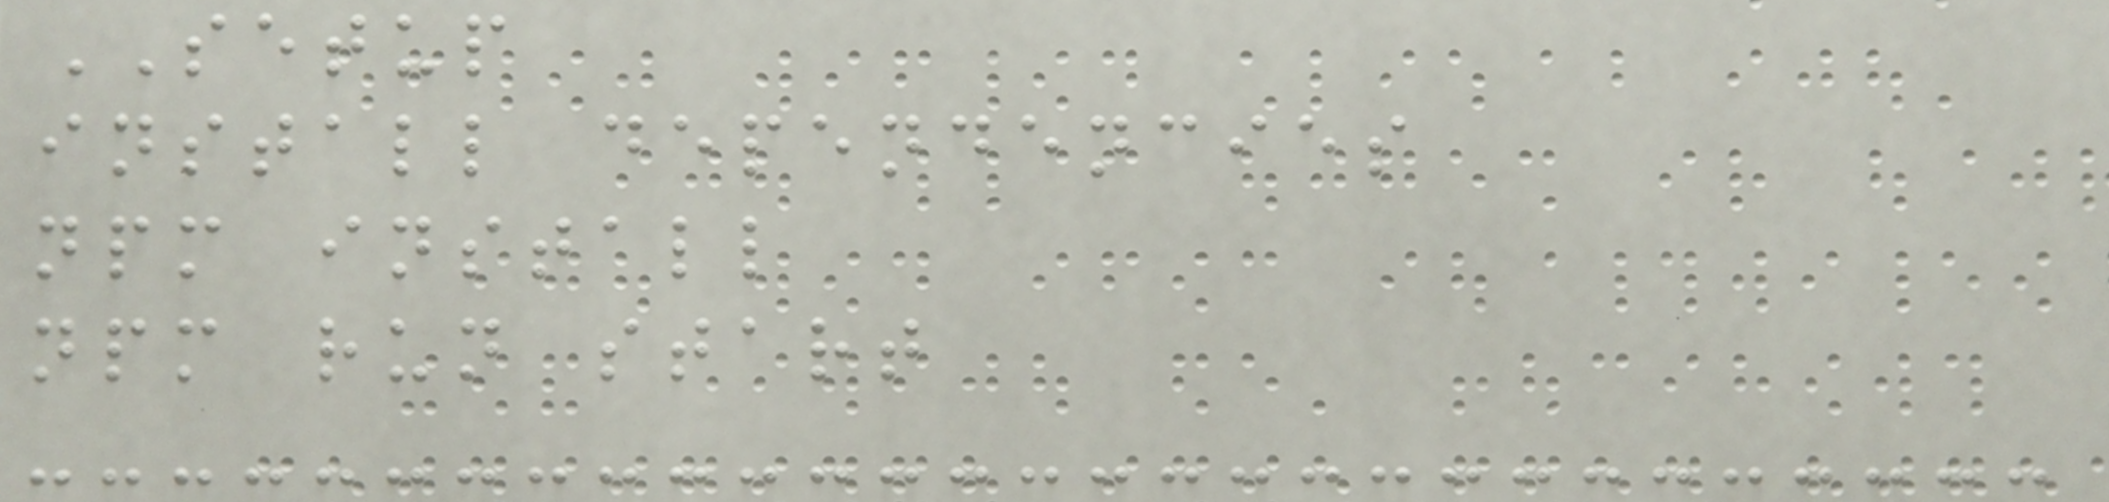SETUP
install dependencies
npm install
npm run start
